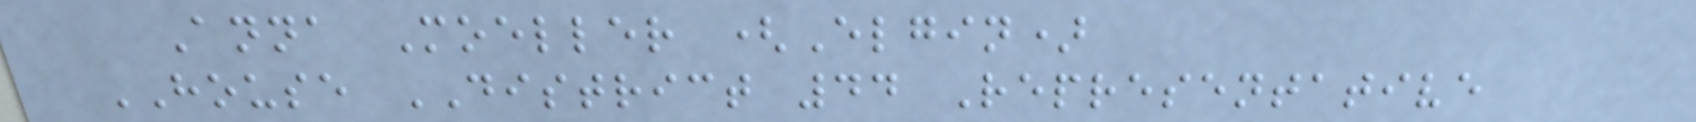Anna Moeller (Elgin)
HOUSE DISTRICT 44 Representative
